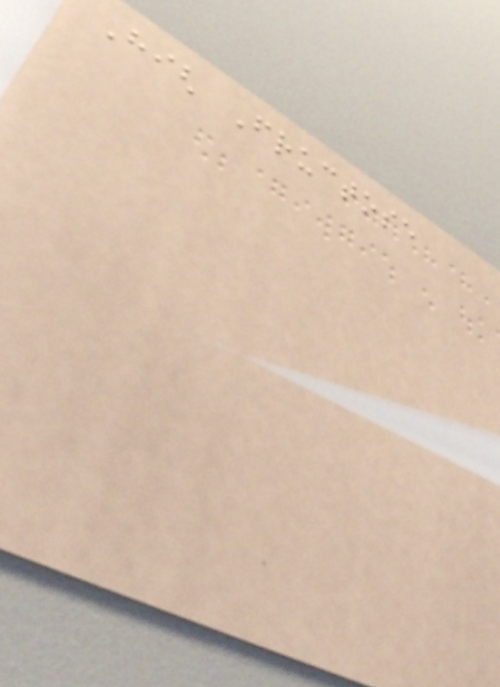High Fructose
